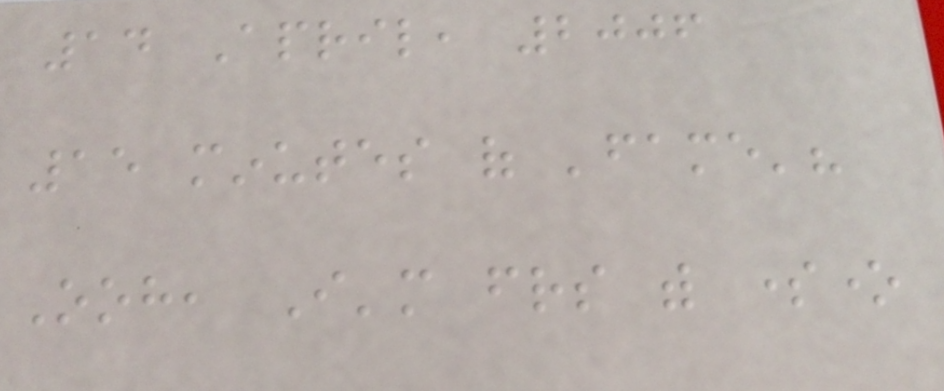14 April, 2006
15 minutes of 'fame'?
Ooh, I'm friends with someone
